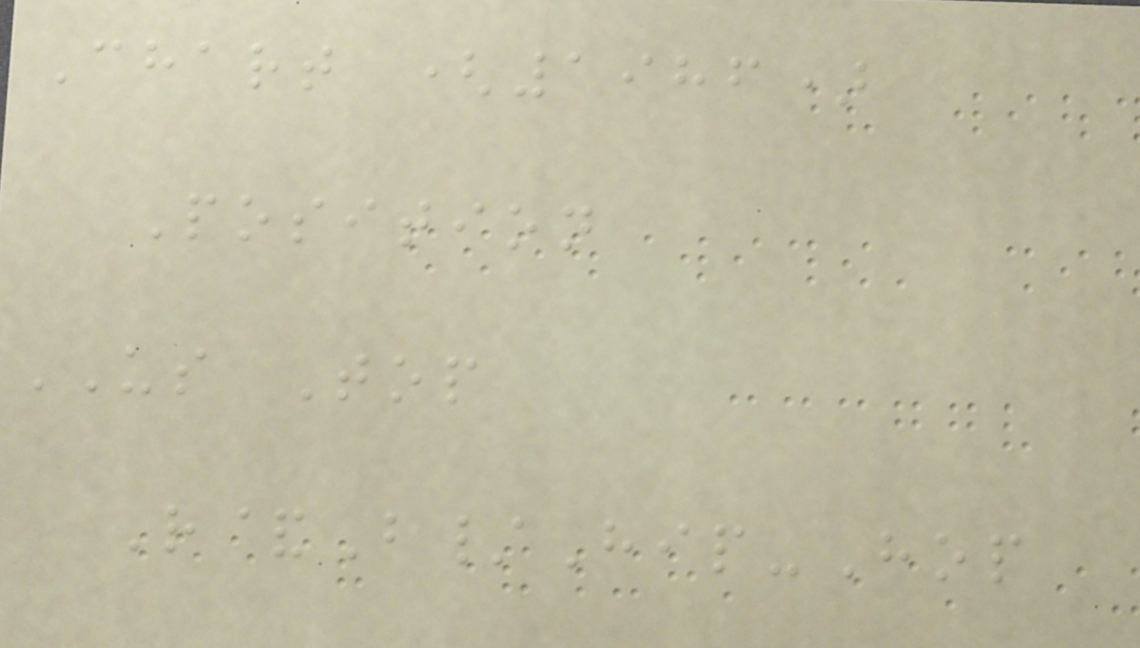Chart (1986)
Position
US Top
R&B/Hip-Hop
